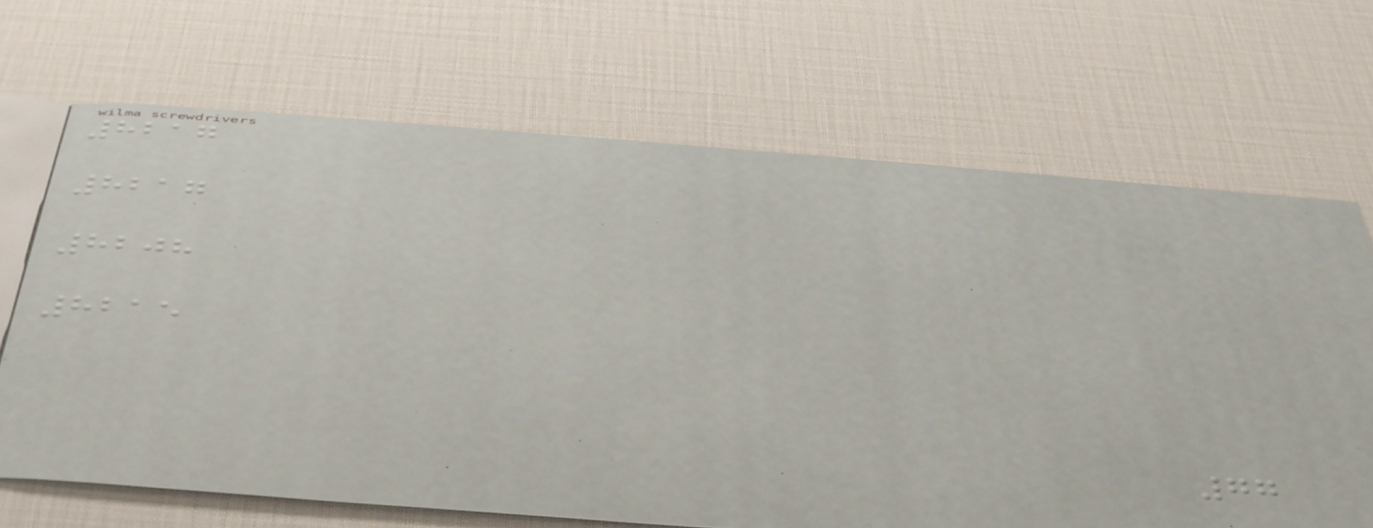8217
8217
8208
8215
77
